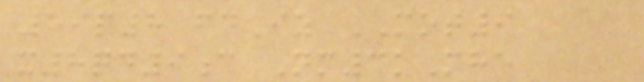59p8 fdIz MOT9
x8qd9c Nm3kMhe
